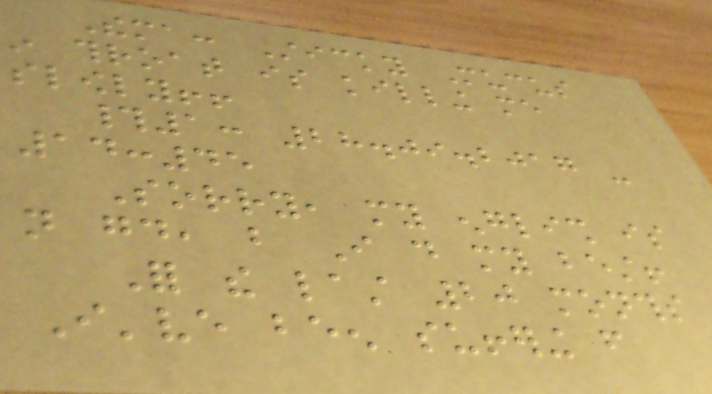Thema: Sticky Mucus
in throat is killing me
slowly!!
#1: 28.09.2017 -
14:45
Sorry, my english is
not good, but I do my best!
For the last 20 months
I've been suffering from
